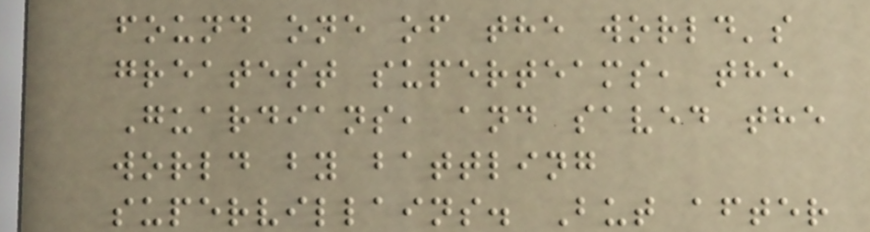found one of the world's
greatest superteams, the
Guardians, and saved the
world by battling
supervillains. But after
